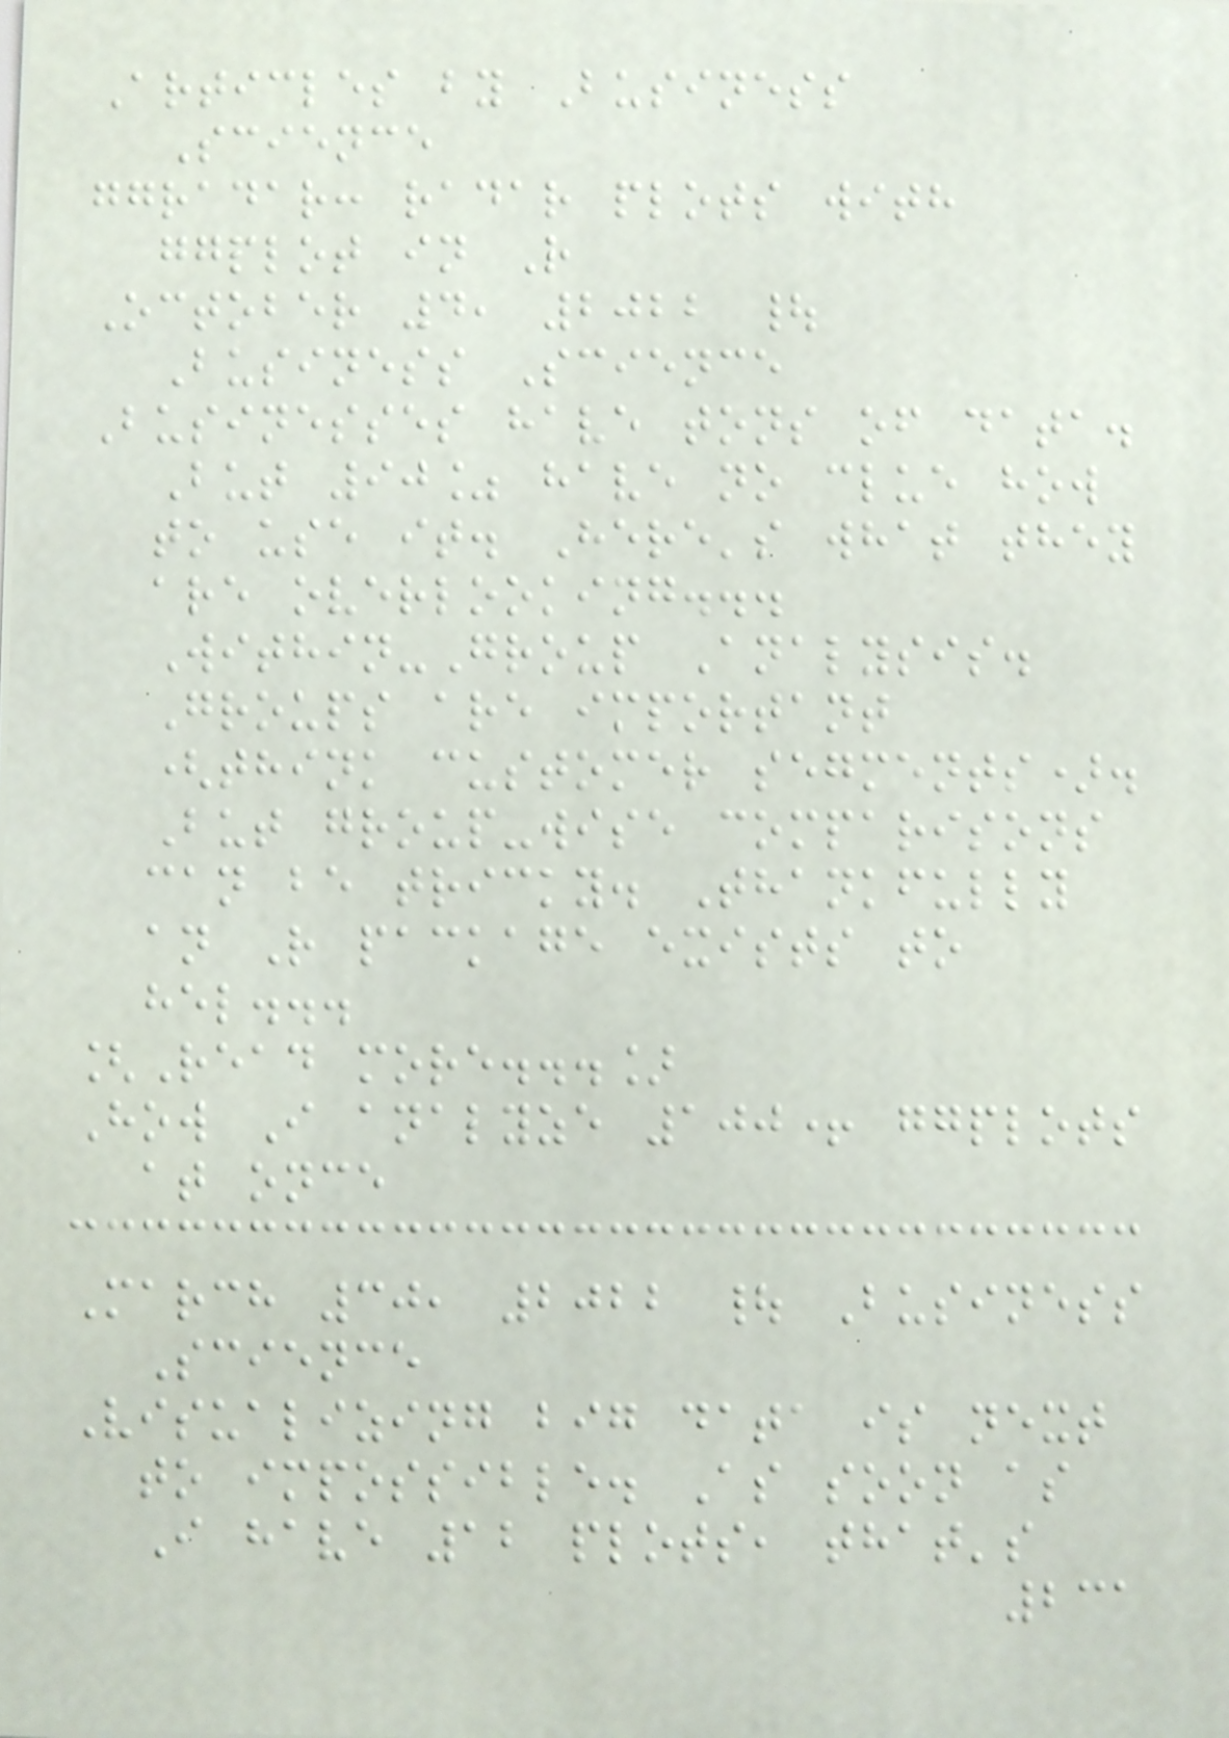Articles by Business
Science
ggradar: radar plots with
ggplot in R
October 4, 2022 |
Business Science
Businesses have tons of data.
But 90% have no clue how
to use it. Here's what they
are overlooking...
Within-Group Analysis.
Groups are important
(think customer segments).
But group-wise comparisons
can be tricky. Thankfully
an R package exists to
hel...
[Read more...]
How I analyze 100+ ggplots
at once
March 30, 2022 | Business
Science
Visualizing big data is next
to impossible. As soon as
I have 12 plots, that's
231
